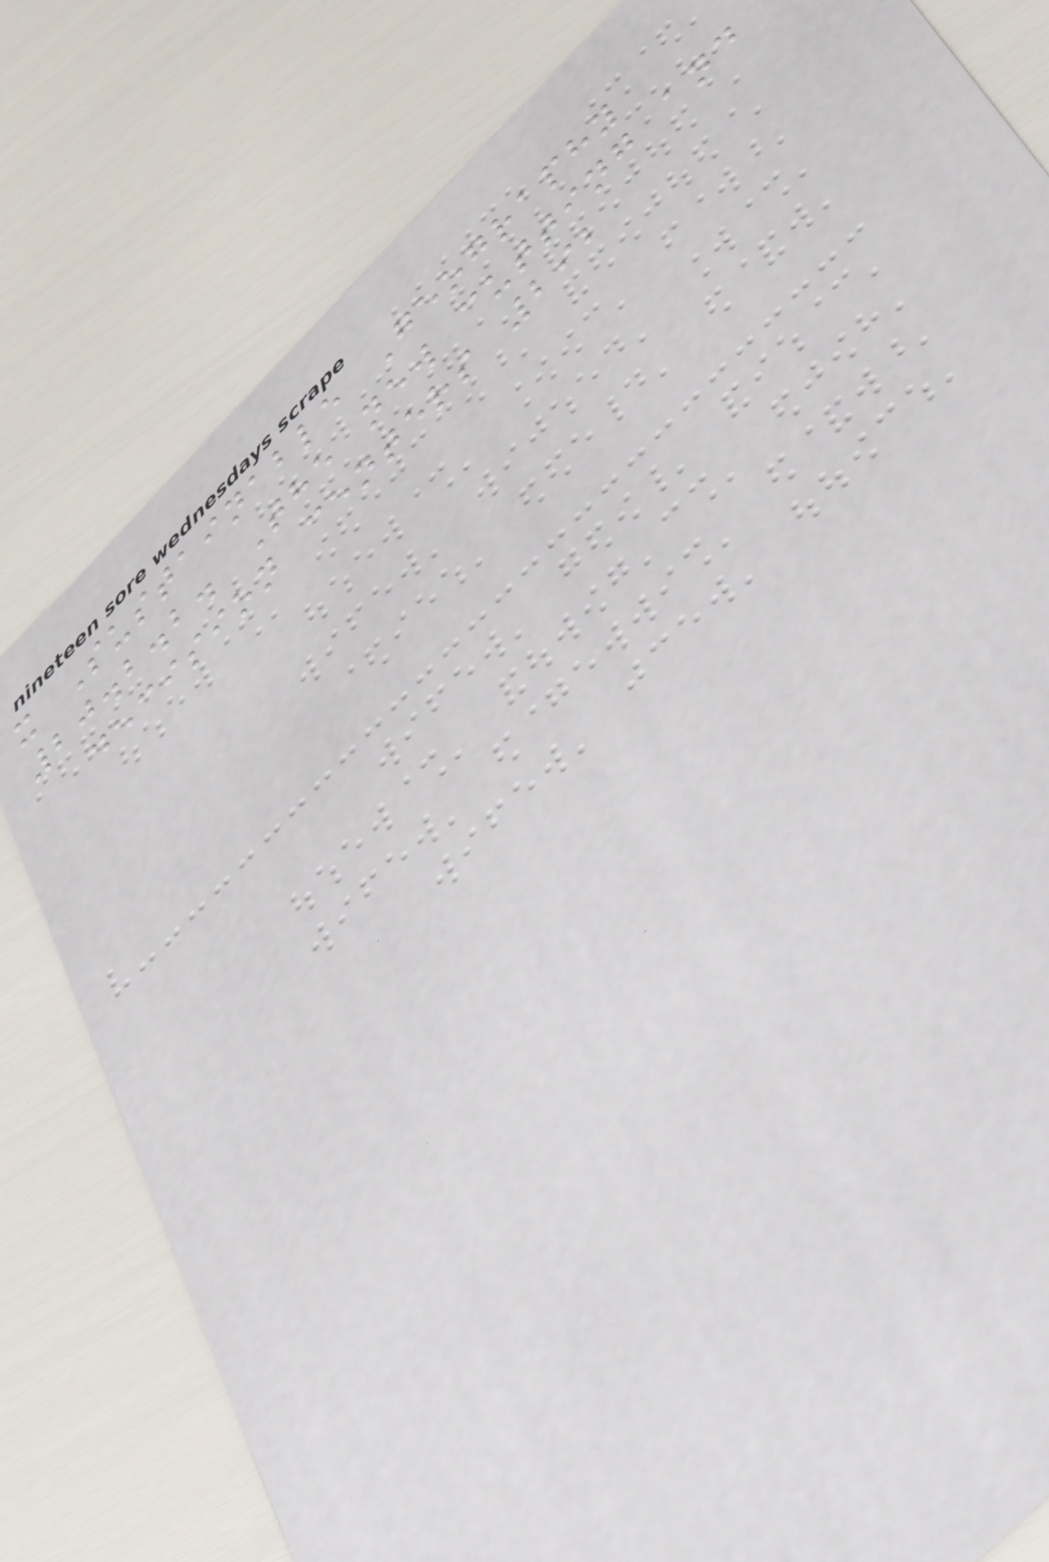x Sustainable Geography
20.2.2. The new cutting and
decision centers 292
